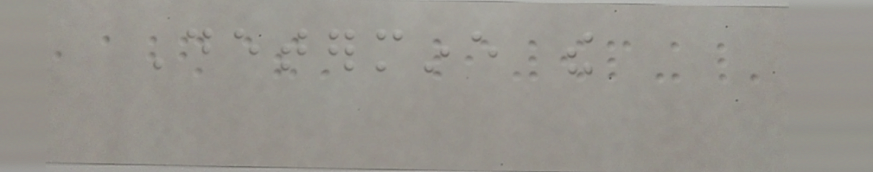Determine the
